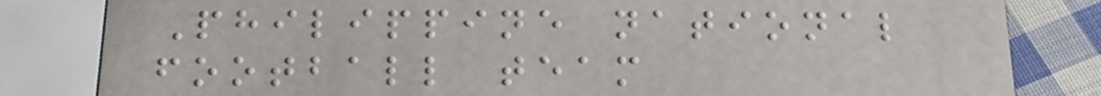Philippine national
football team
